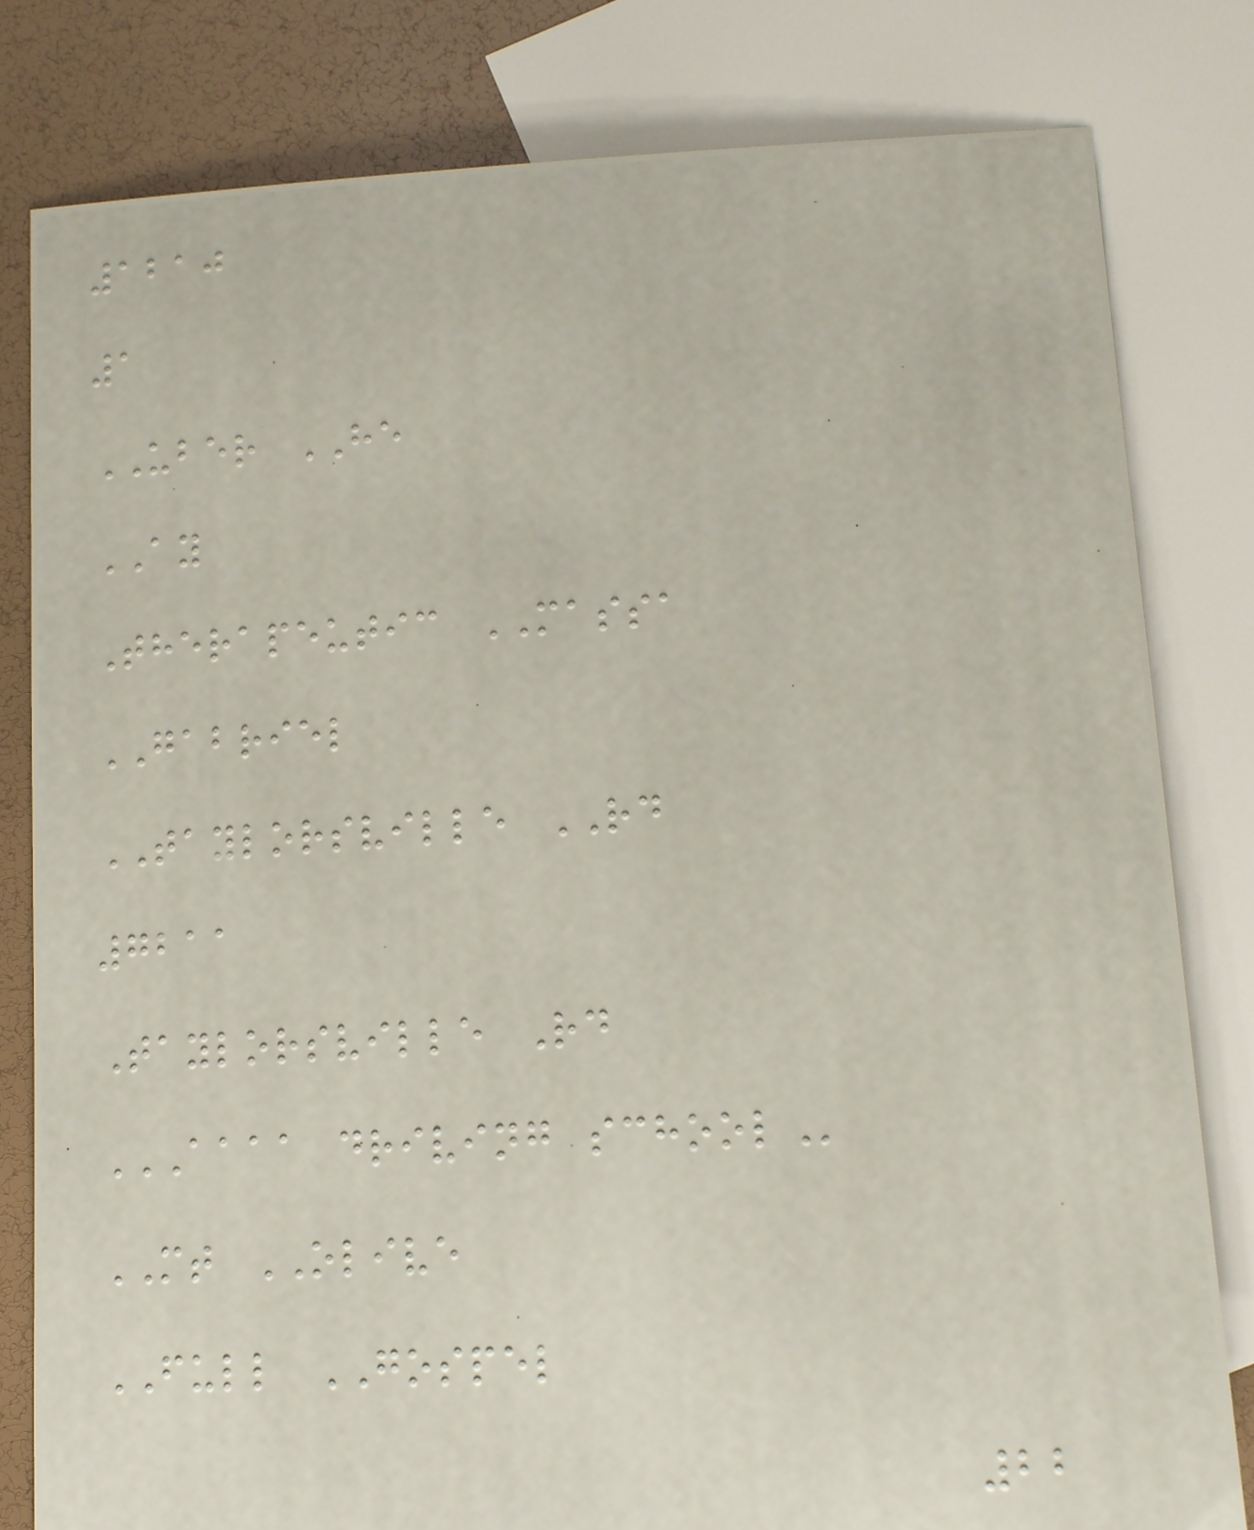1210
1
UBER HE
AY
Therapeutic MASSA
GABRIEL
TAYLORSVILLE RD
7211
Taylorsville Rd
AAAA DRIVING SCHOOL
MT OLIVE
FULL GOSPEL
22
